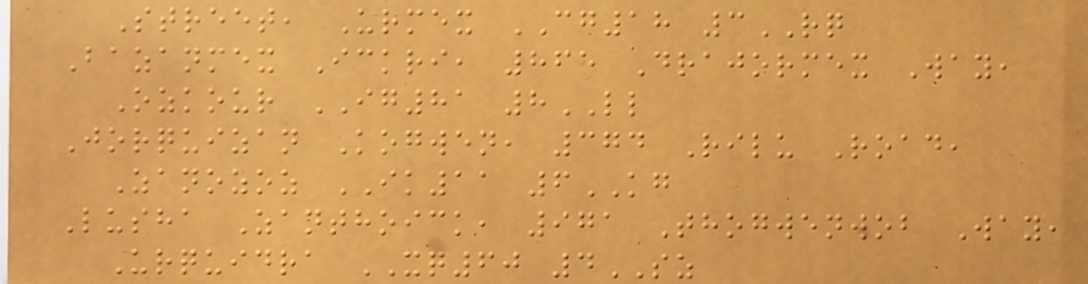Street, Urmex CG18 3RQ
Bazanmex Ickri, 865 Drajormex Way,
Ozkour IG81 8LL
Jorquizan Kogwen, 374 Rilu Road,
Zanozoz IK11 6KG
Lusha Zanthoick, 971 Thogwenwob Way,
Urquidra XQ60 4SZ
